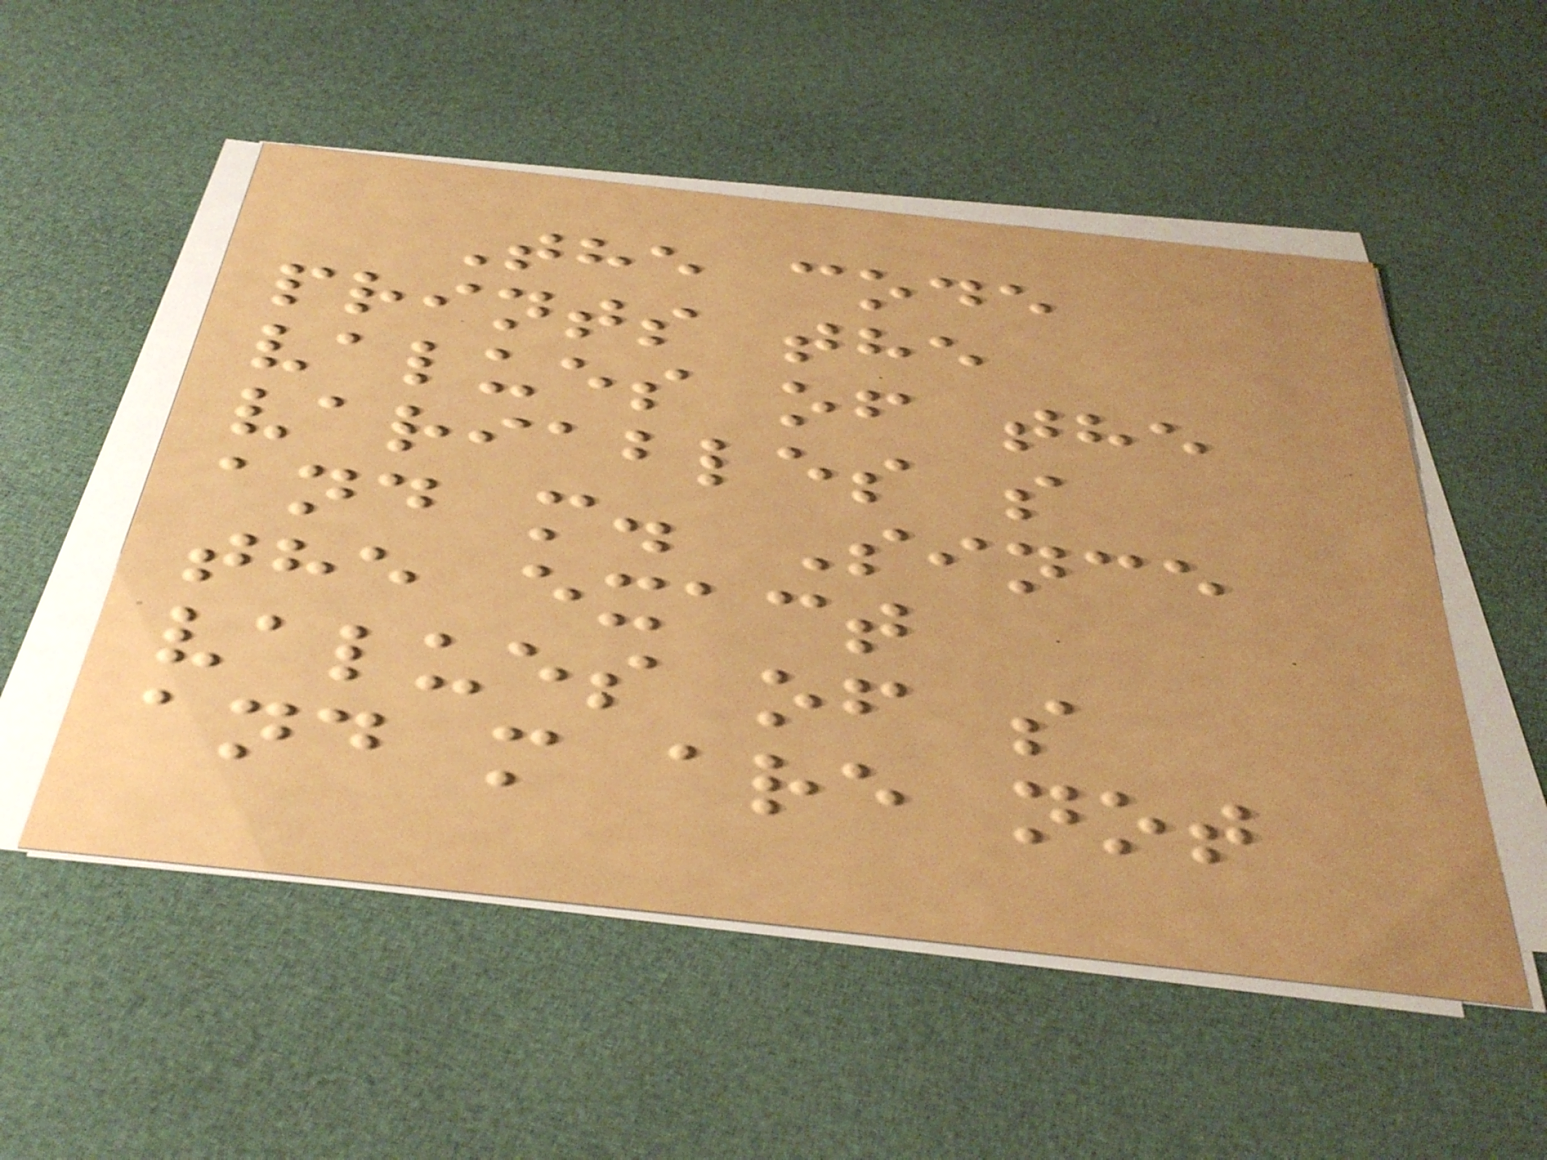The code
prints the
values of the
variables s
and m. Since
the exact
values of s
and m are not
